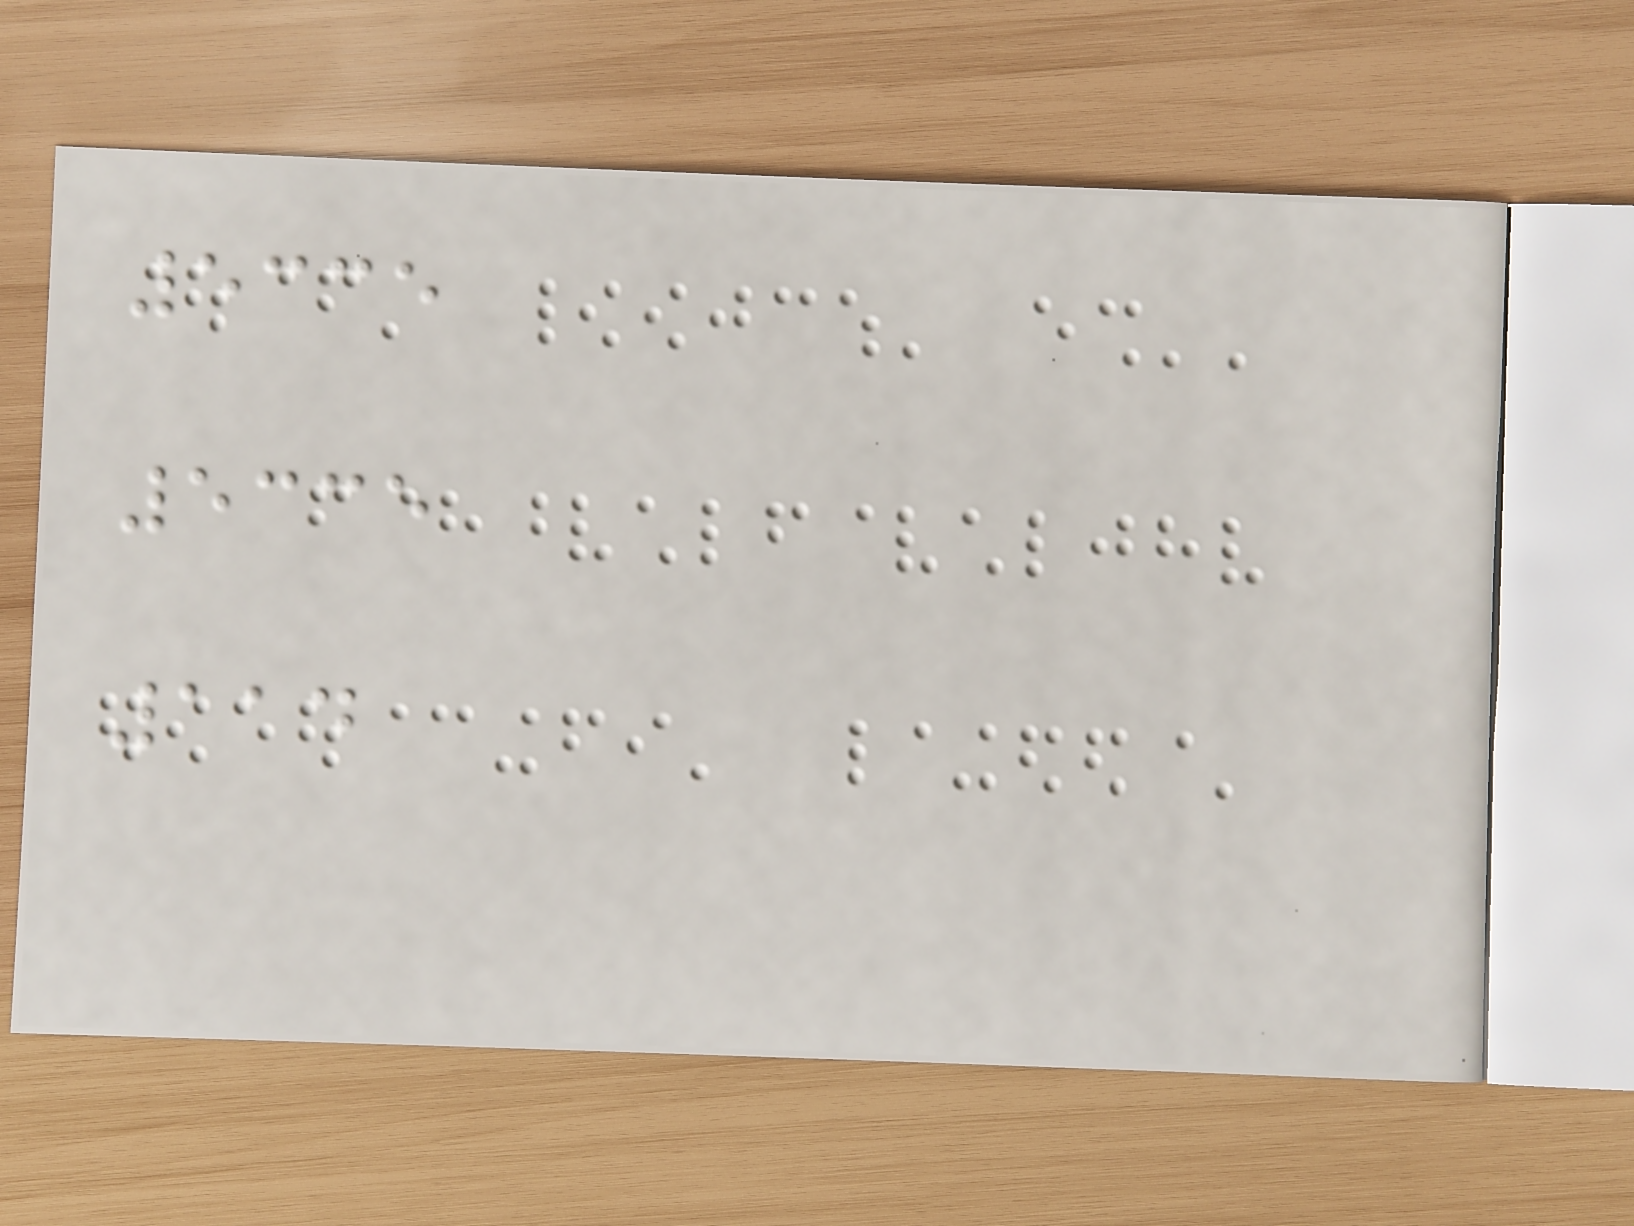5335
5335
114
